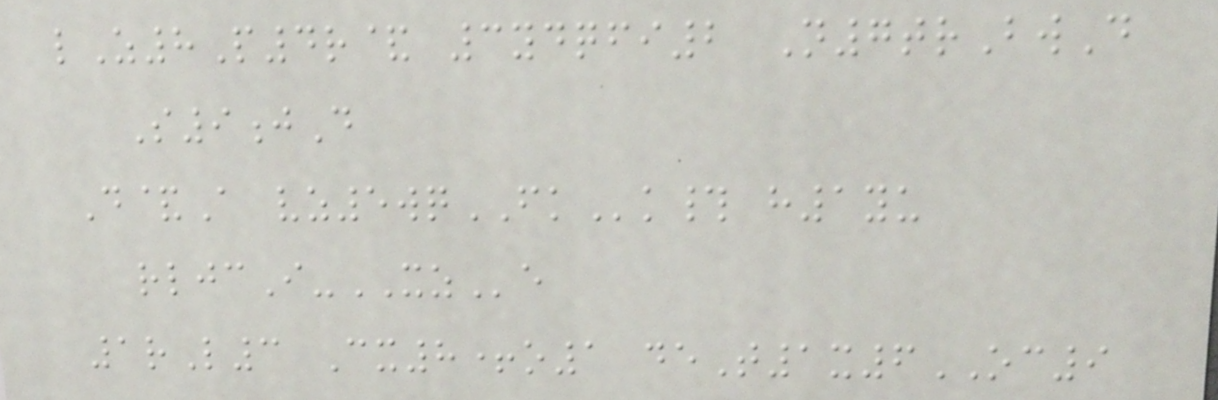lZ8P4r& 3ydqfi2 N7trBwD
S9jD
D&A vz5wqFKk# h1yu
rljcI-XZe
1rL3 Cx8+o1 deT1x6OC9
